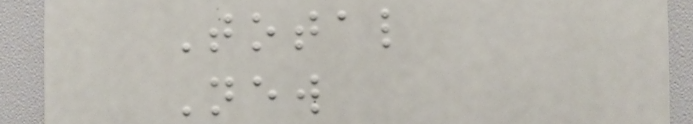Total
New
